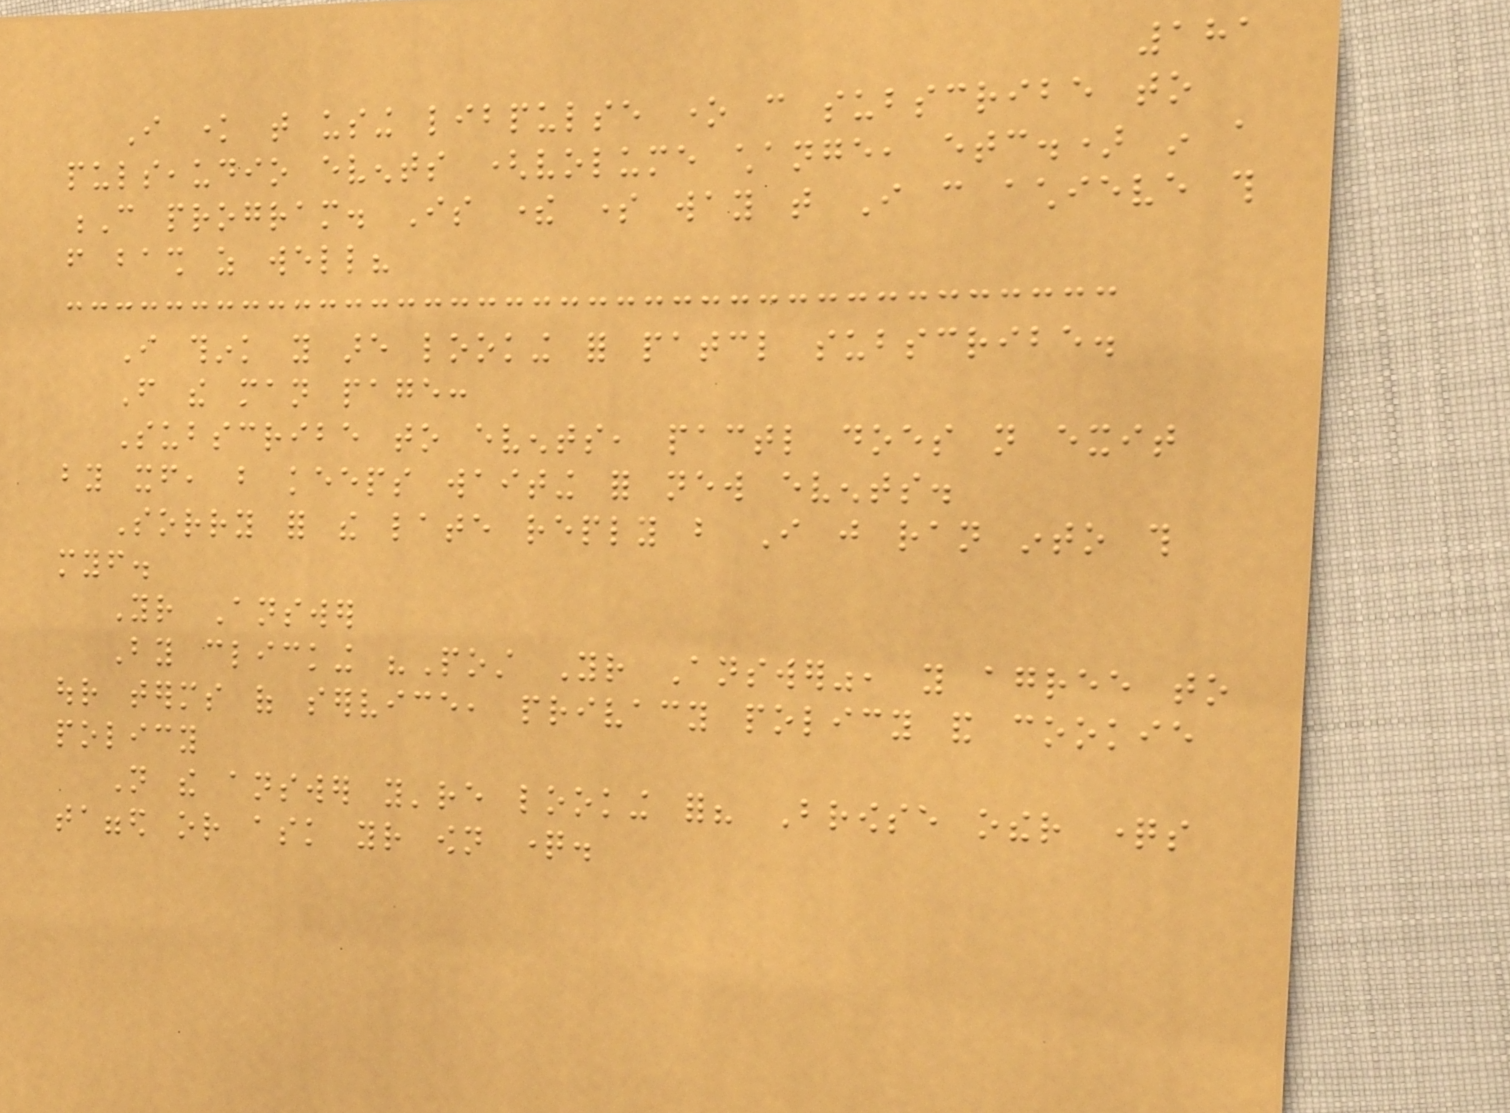181
I know that using libpulse one can subscribe to
pulseaudio events (volume change, etc.) in a
C program. Is there some way that I can achieve this
from bash as well?
I think you are looking for patcl subscribe.
From the man page:
Subscribe to events, pactl does not exit
by itself, but keeps waiting for new events.
Sorry for the late reply but I just ran into this
myself.
Your Answer
By clicking "Post Your Answer", you agree to
our terms of service, privacy policy and cookie
policy
Not the answer you're looking for? Browse other questions
tagged or ask your own question.
